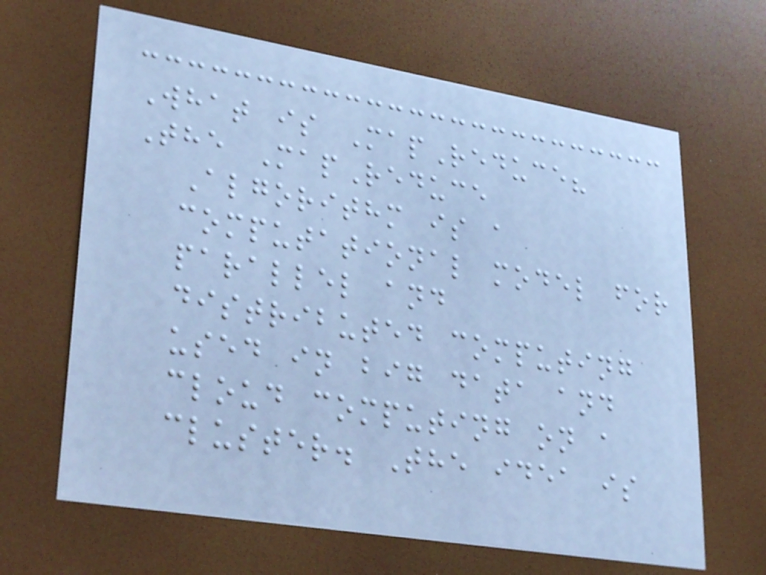What is MapReduce?
The MapReduce
Algorithm is a
computational model for
parallel and
distributed computing
used in big data and
cloud computing on a
cluster. The idea is
